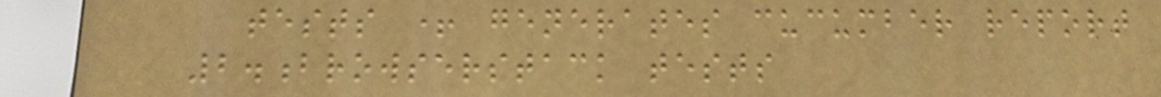tests + generates cucumber report
2.browserstack tests
